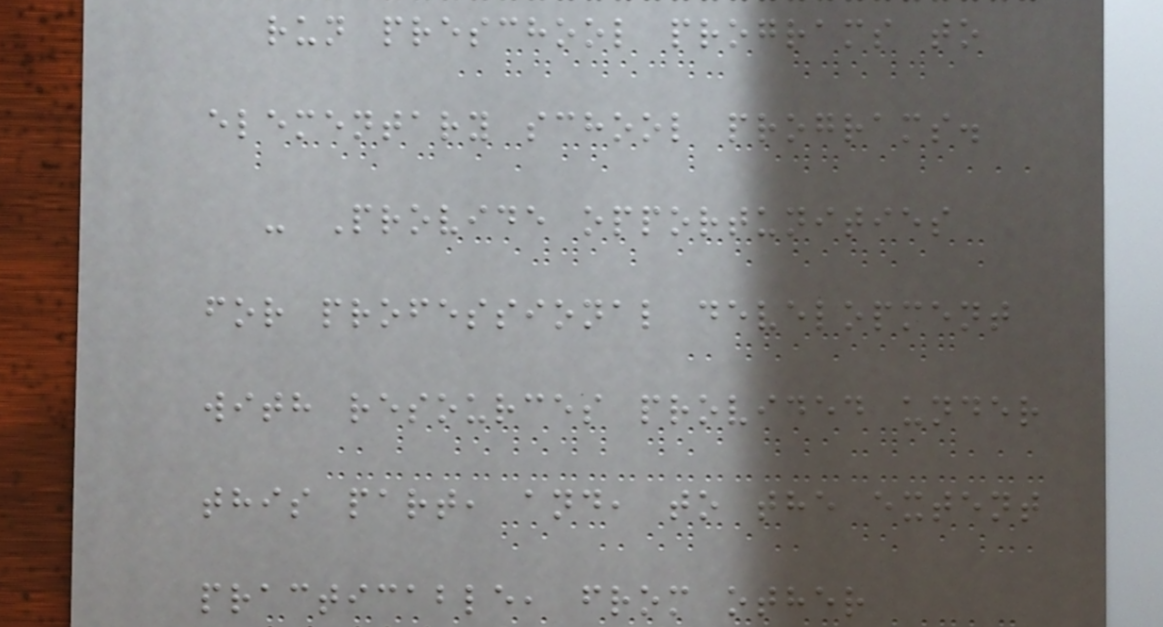run preschool programs to
elementary school programs.
- Provide opportunities
for professional development
with resources provided under
this part, and, to the extent
practicable, from other
